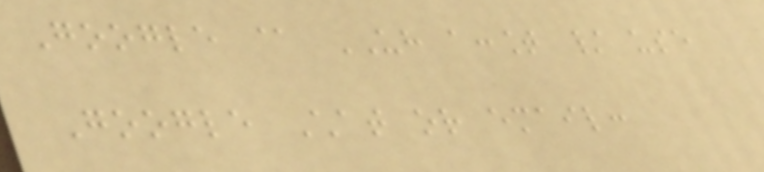Google @ UH account / use
Google Chat or email:
